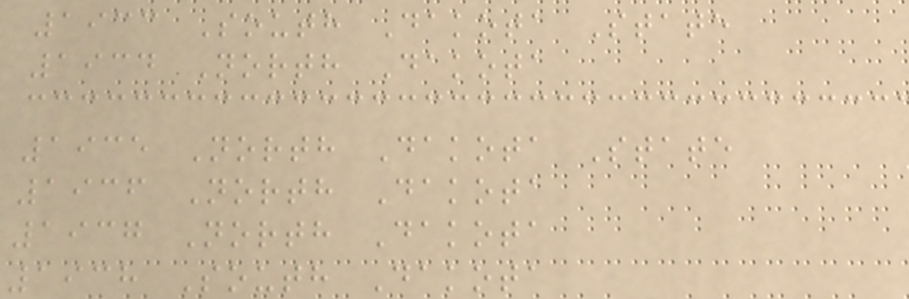1933 South Dakota State
1934 North Dakota
1935 North Dakota State
1936 North Dakota
1937 North Dakota
1938 South Dakota
